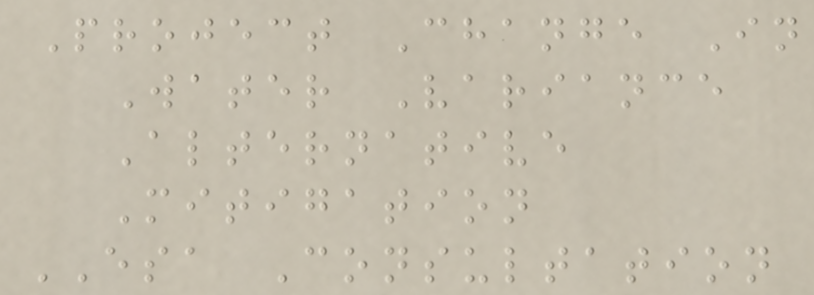Project Change In
Water Variance
Alternative
Mitigation
ESA Consultation
